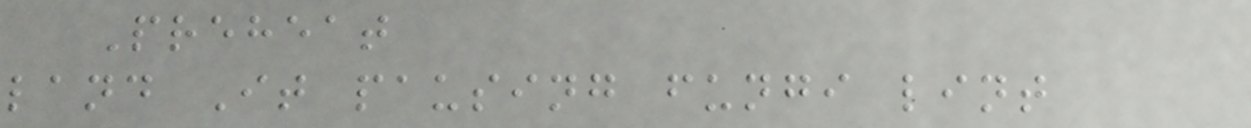Preheat
land It pausing fungi lint
